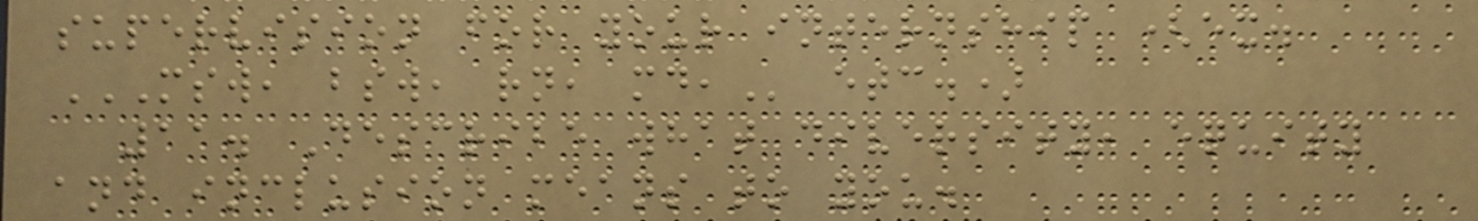supervision for your internship (ex.
MSW, BSW, RN, MD, etc.)
11. Describe what diversity, equity
and inclusion means to you.
